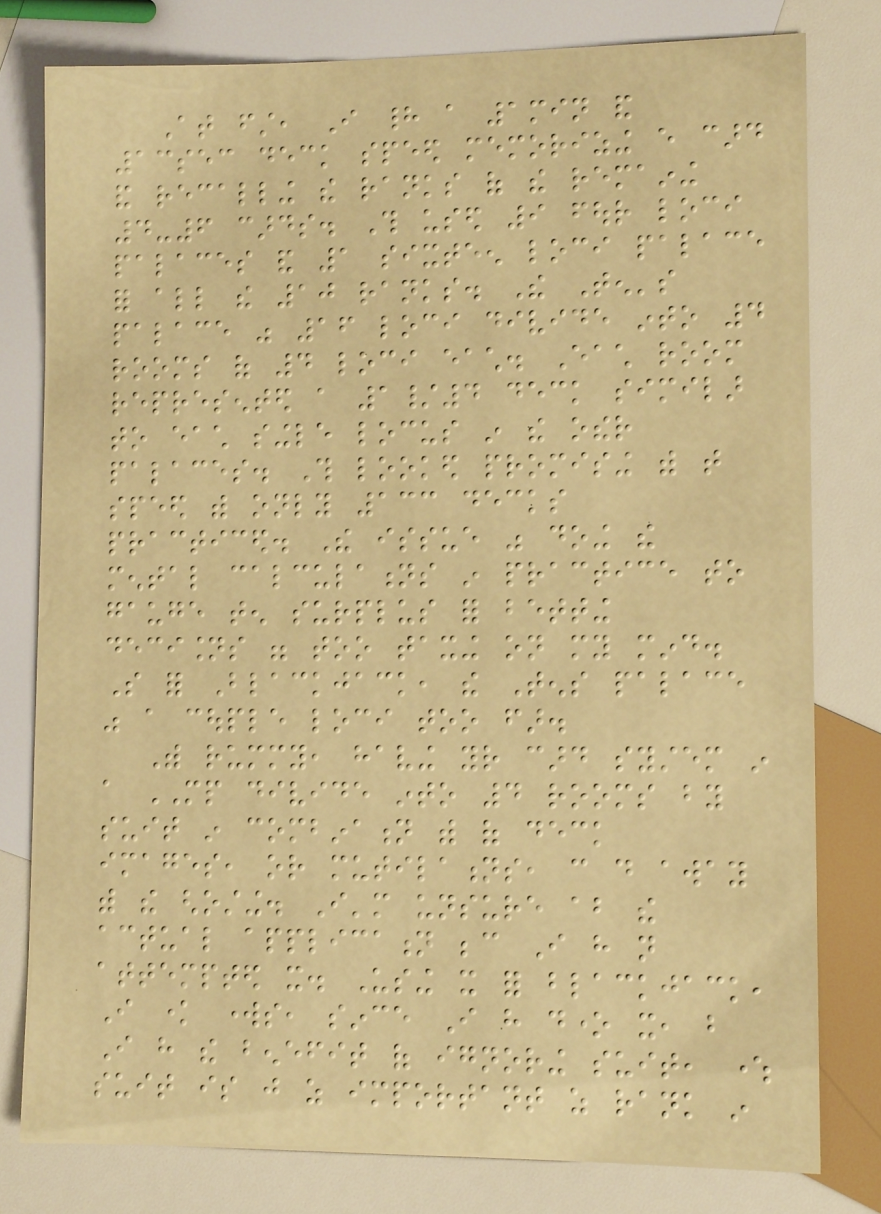At first, I had a 1min and
13sec deck speed memorizing every card
and recalling the ranks of the remaining
4-6 cards. This used 9 four loci
palaces and 1 sixteen loci palace
for all the 10 ranks. The Ten's
palace was 16 loci divide into 4
rooms of 4 loci each. Each room
represented a 1/4 deck similar
to each single locus in the other
palaces. This looked promising with that
speed with only 133 decks
practiced. The issue was doing the
mental calculations in practice to
gauge ten surplus for betting
decisions were too taxing on my mind.
So for Blackjack, the Tens palace
was a couple loci too far.
With rummy, having your card system in
a MP divide into 4 rooms by
suit in combination with of deck
images, or mutilations, can do away
with the ghosting. I'm unsure about the
actual application because I have not
attempted it. Using it for blackjack,
I know works, since I have done it, but
I have the benefit of ignoring suit, where
suit is just as important as rank in
